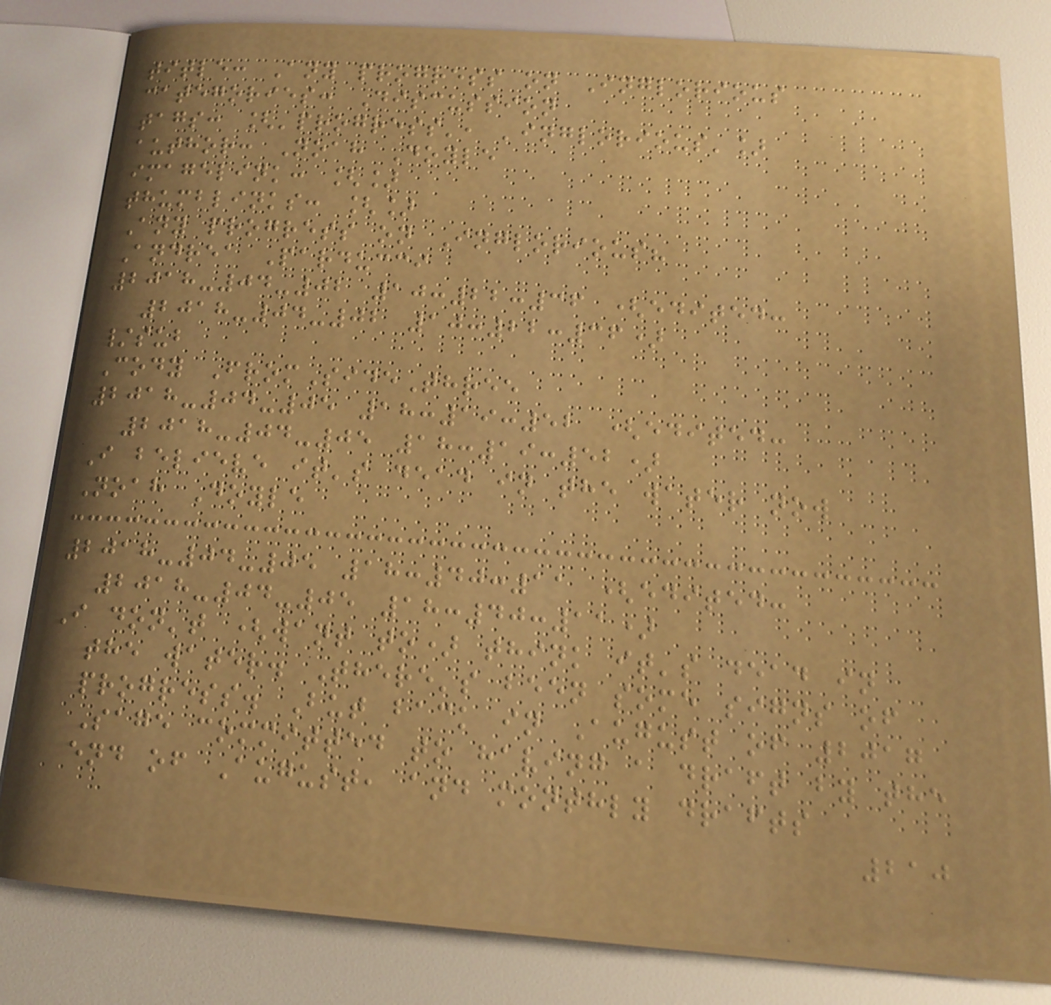title: Any progress on Inglorious
categories: Discussion
tags: ['progress', 'inglorious']
author: Noah Doyle
imagelink: []
thumblinks: []
Any progress on Inglorious?
Andrea Parducci
2018-04-02 10:22:36 (edited:
2018-04-02 10:22:36)
/sub
Cody FromSideThree
2018-04-05 18:19:52 (edited:
2018-04-05 18:19:52)
I believe it's dead in the water now
Noah Doyle
2018-04-05 18:40:11 (edited:
2018-04-05 18:40:11)
I don't (want to) think it's dead in
the water. There's been some signs of
progress. But back in August of 2017
Sage committed to having a draft by the
end of August, and monthly drafts
210
